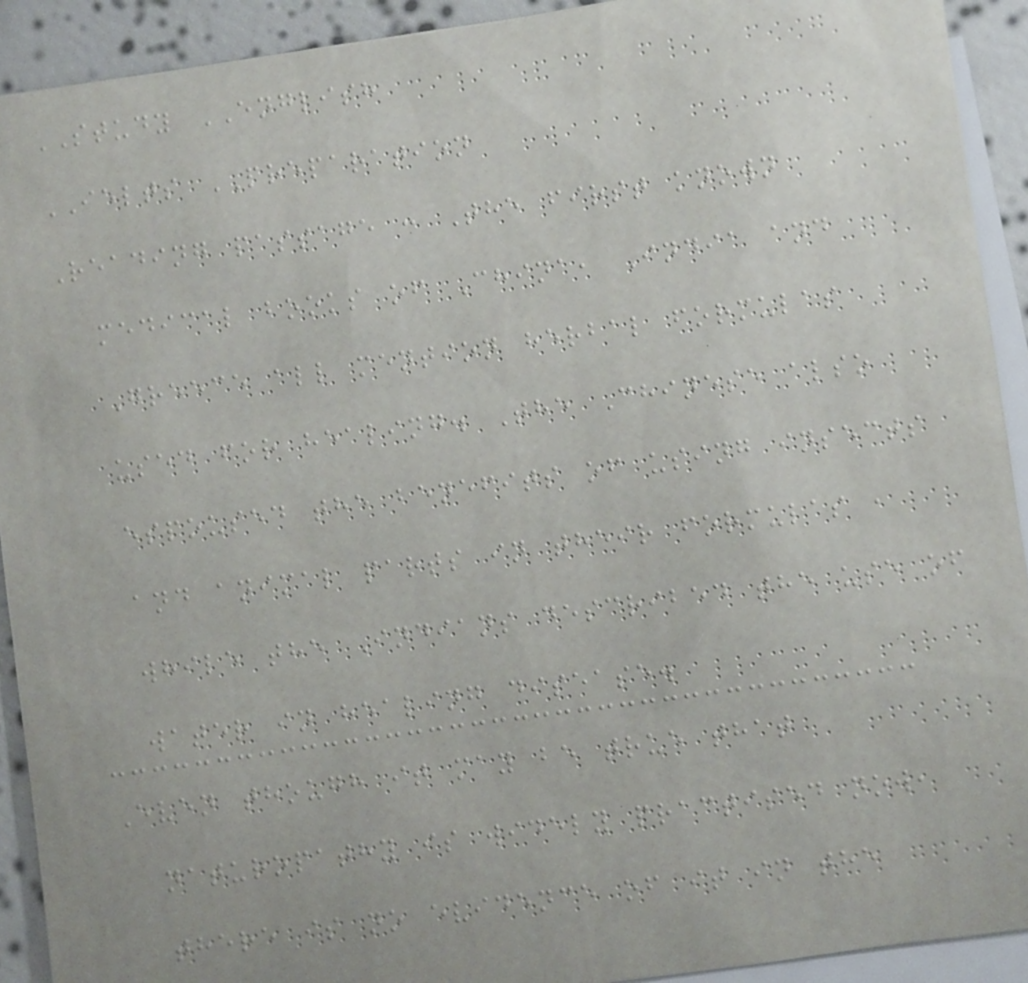STUDY ENGLISH
IELTS PREPARATION
Reading passage : The first known
medical books of China, India and
Greece all mention herbal formulas
used for healing. The Chinese also
espoused the benefits of using insects
and animal parts in their formulas ,
while the Indians described the use of
water in healing disease.
Even though it may be true that
naturopathy is widely practised now,
there is no evidence of it in the
